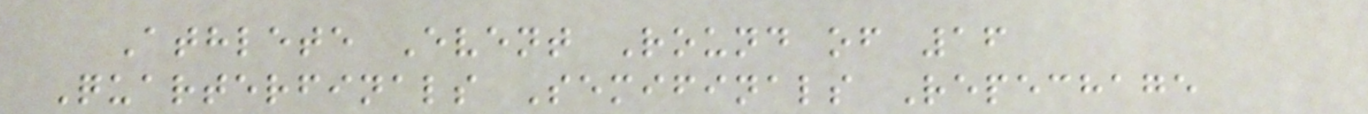Athlete Event Round of 16
Quarterfinals Semifinals Repechage
